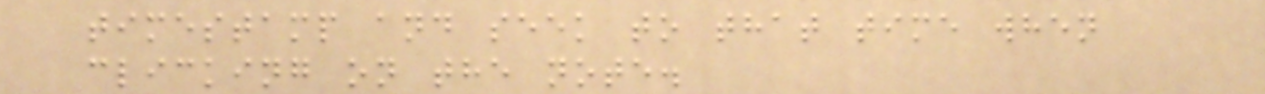timestamp and seek to that time when
clicking on the note.
